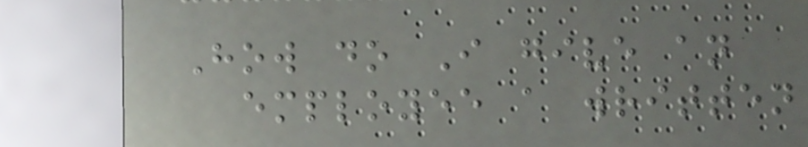How do I give an
employee a written
